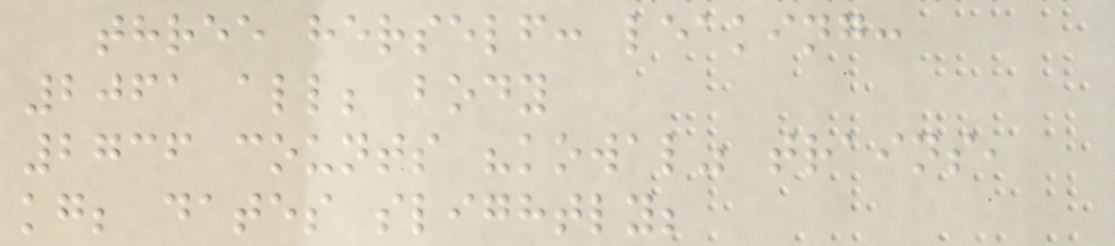three herself: leaking:
2061 all; body
2736 counts "kowal" trains,
kg; dates slightly;
